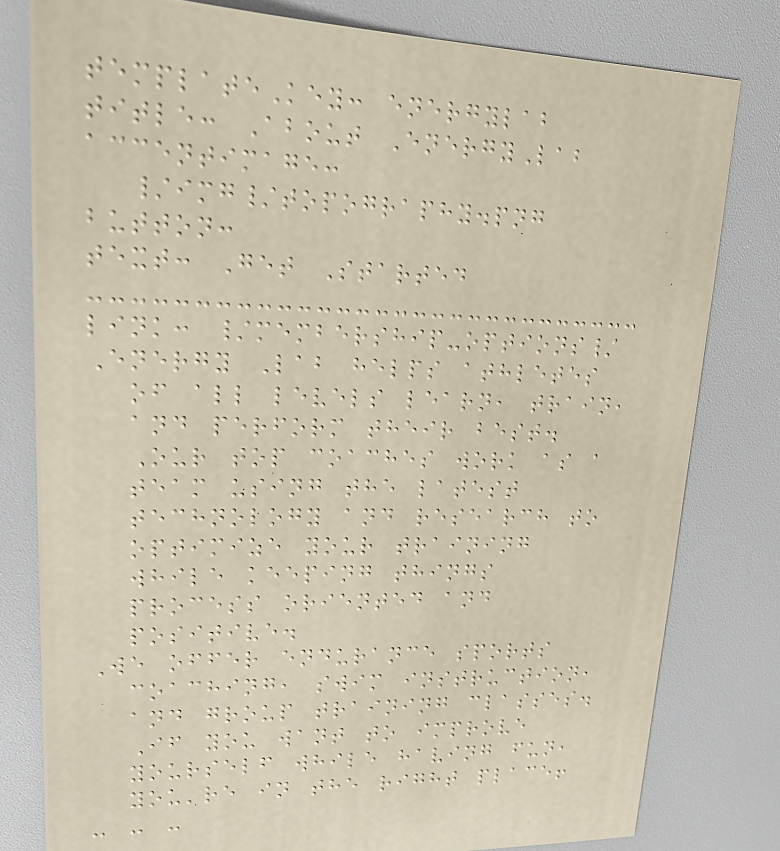templateKey: energylab
title: About EnergyLab
accentimage:
/img/topography.png
button:
text: Get Started
link: /membership-options/
Energy Lab helps athletes
of all levels learn, train,
and perform their best.
Our top coaches work as a
team using the latest
technology and research to
optimize your training
while keeping things
process oriented and
positive.
We offer endurance sports
coaching, swim instruction,
and group training classes.
If you want to improve
yourself while having fun,
you're in the right place!
- - -
